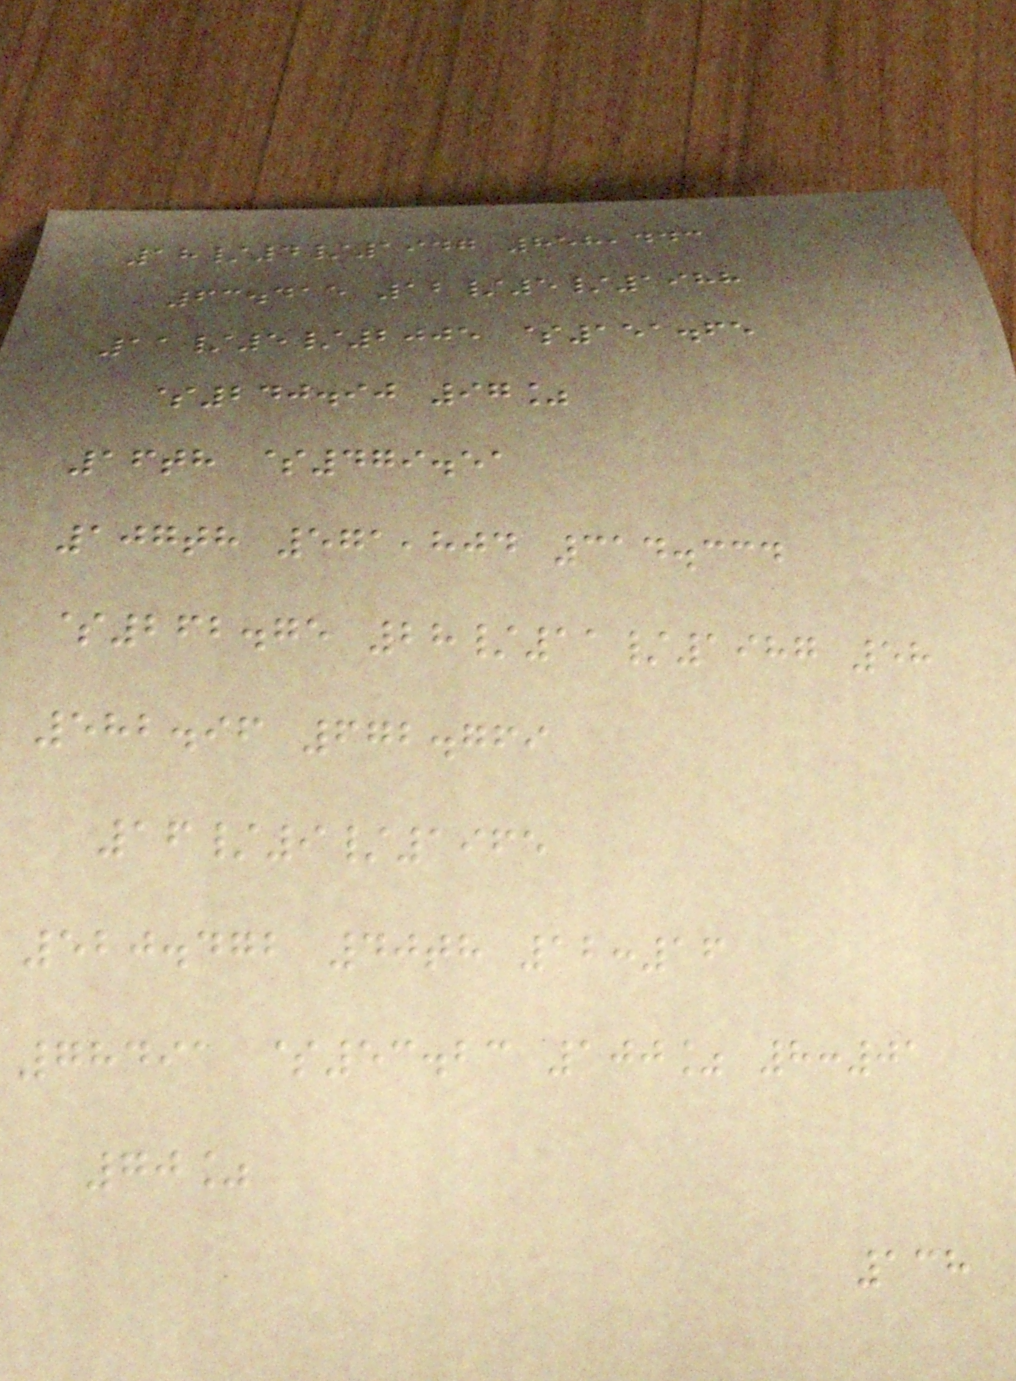18/4/1947 858,443
63.415 12/5/1988
11/5/2005 $151.65
$240.90 97%
16th $479.51
107th 571,804 314.334
$262.75 28/11/1987 58
582.96 672.769
16/9/1965
520.472 40th 12:16
78491 $53.23 100% 8:01
70%
138
